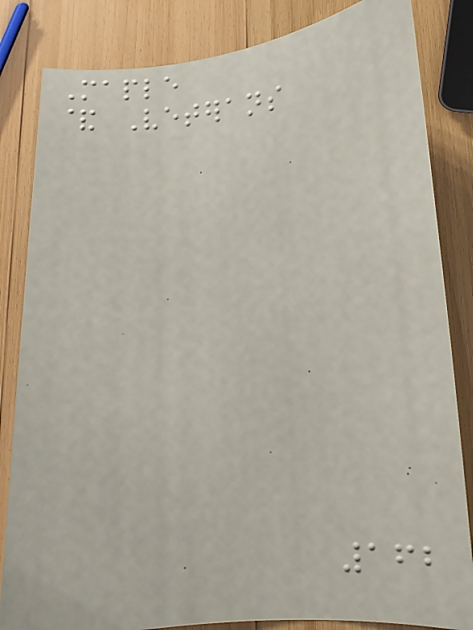Maple
& Veterans
162
